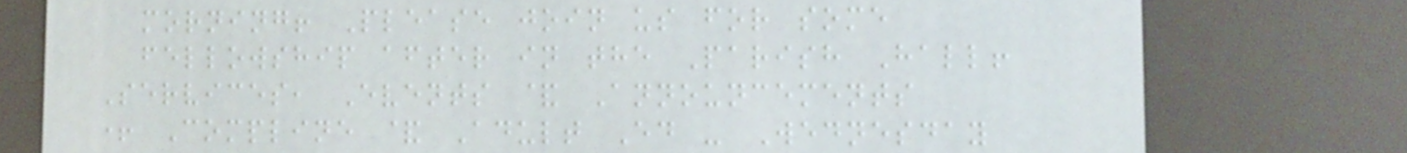morning! Please join us for some
fellowship after in the Parish Hall!
Services, Events & Announcements
+ Compline & Adult Ed - Wednesday
